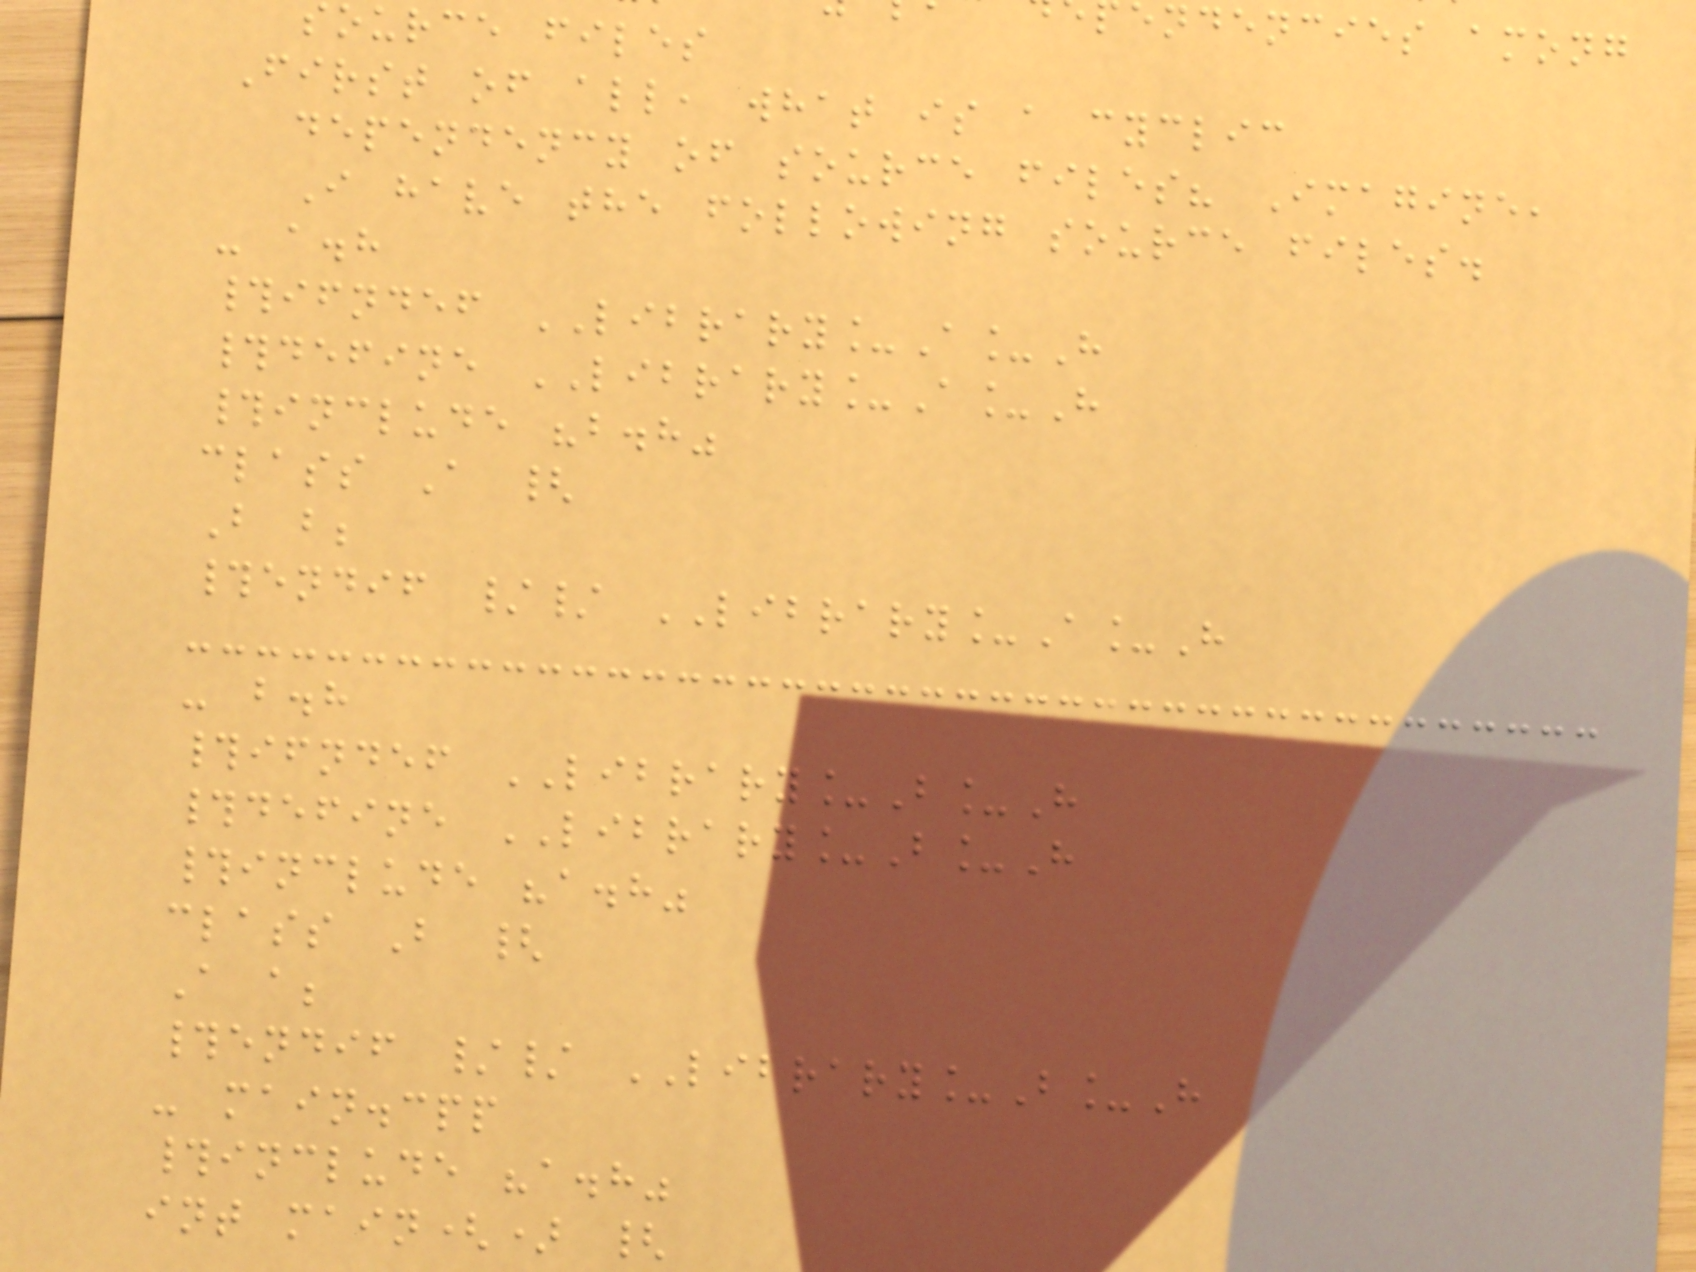endencies among
ource files
First of all, what is a cyclic
dependency of source files? Imagine,
I have the following source files.
- a.h
#ifndef LIBRARY_A_H
#define LIBRARY_A_H
#include "b.h"
class A {
B b;
#endif // LIBRARY_A_H
- b.h
#ifndef LIBRARY_B_H
#define LIBRARY_B_H
#include "a.h"
class B {
A a;
#endif // LIBRARY_B_H
- main.cpp
#include "a.h"
int main() {
